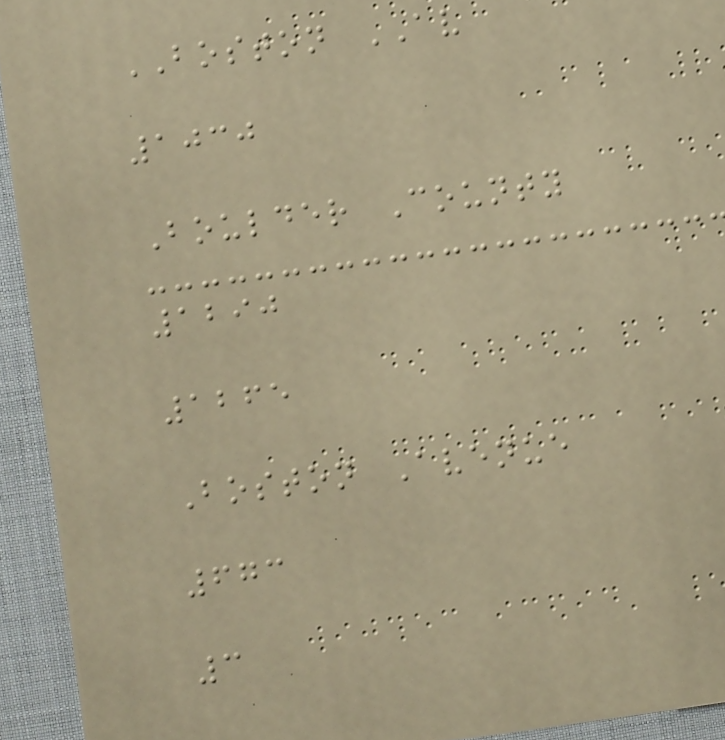BOSTON AV
1030
Boulder County
1290
1265
Boston Avenue
673
3
